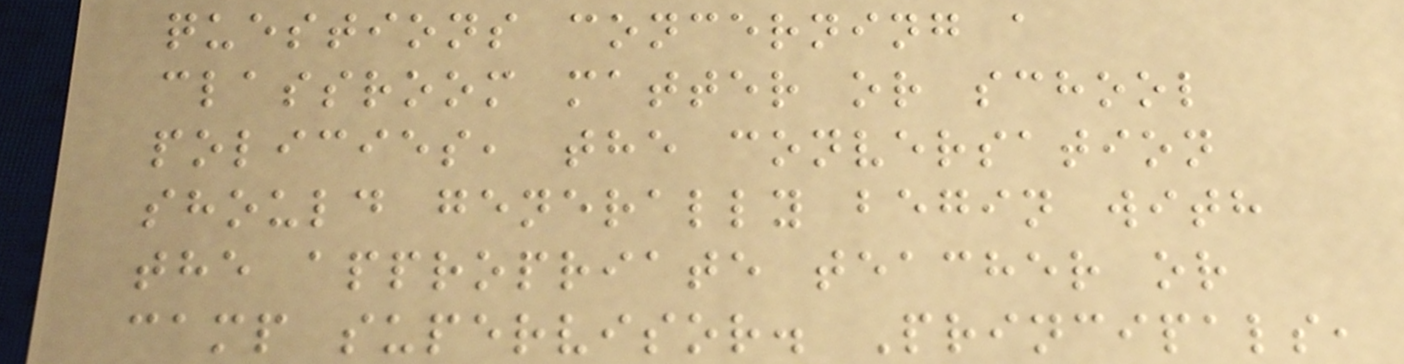questions concerning a
classroom matter or school
policies, the conversation
should generally begin with
the appropriate teacher or
camp supervisor. Principals,
